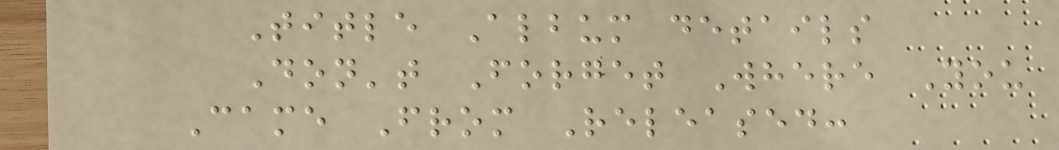Title Album details
Don't Forget Where You
Came From Released:
